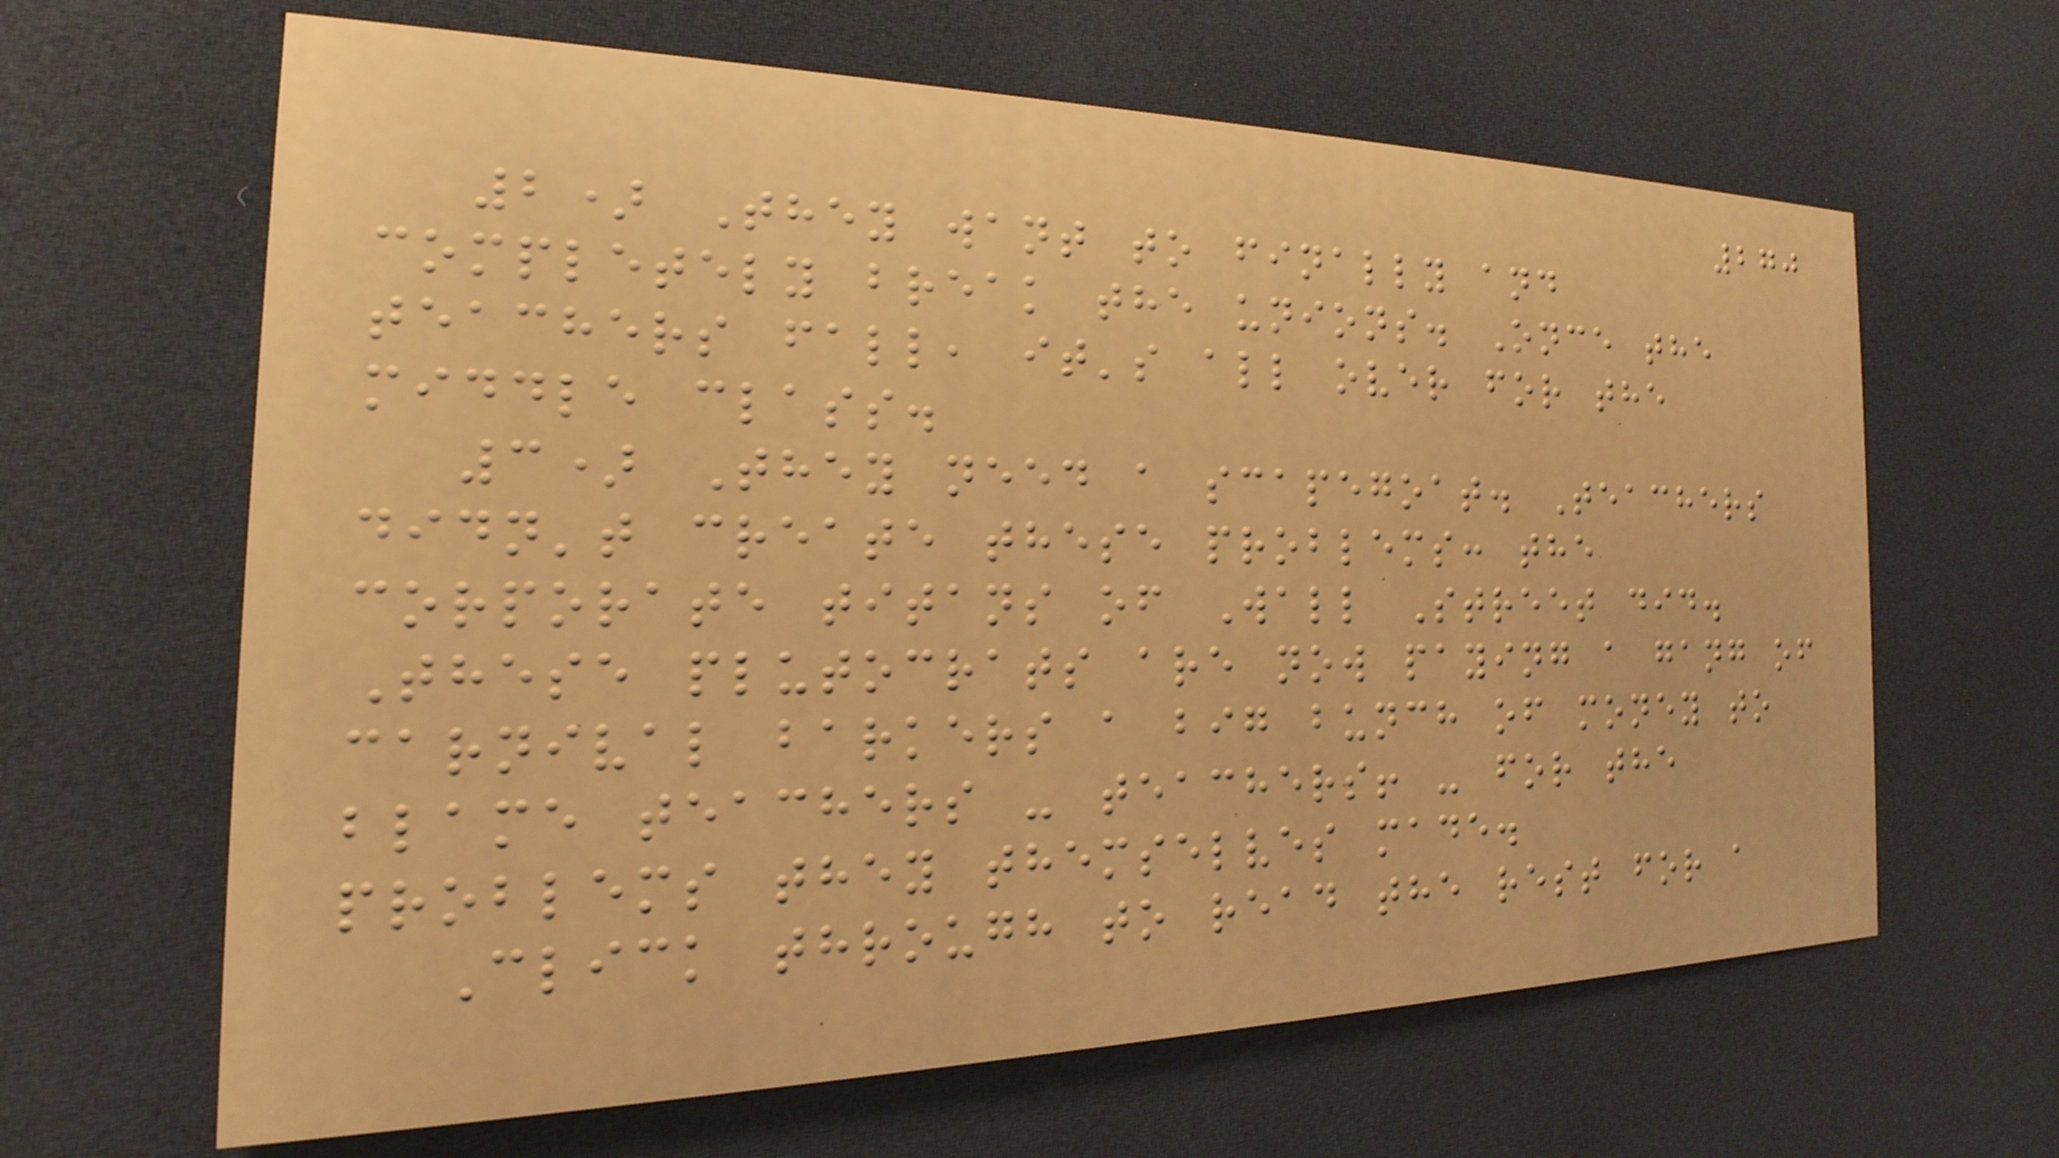270
2) They want to finally and
completely break the unions. Once the
teachers fall, it's all over for the
middle class.
3) They need a scapegoat. Teachers
didn't create these problems: the
corporate titans of Wall Street did.
These plutocrats are now paying a gang of
carnival barkers a big bunch of money to
blame teachers - teachers! - for the
problems they themselves made.
Click through to read the rest for a
